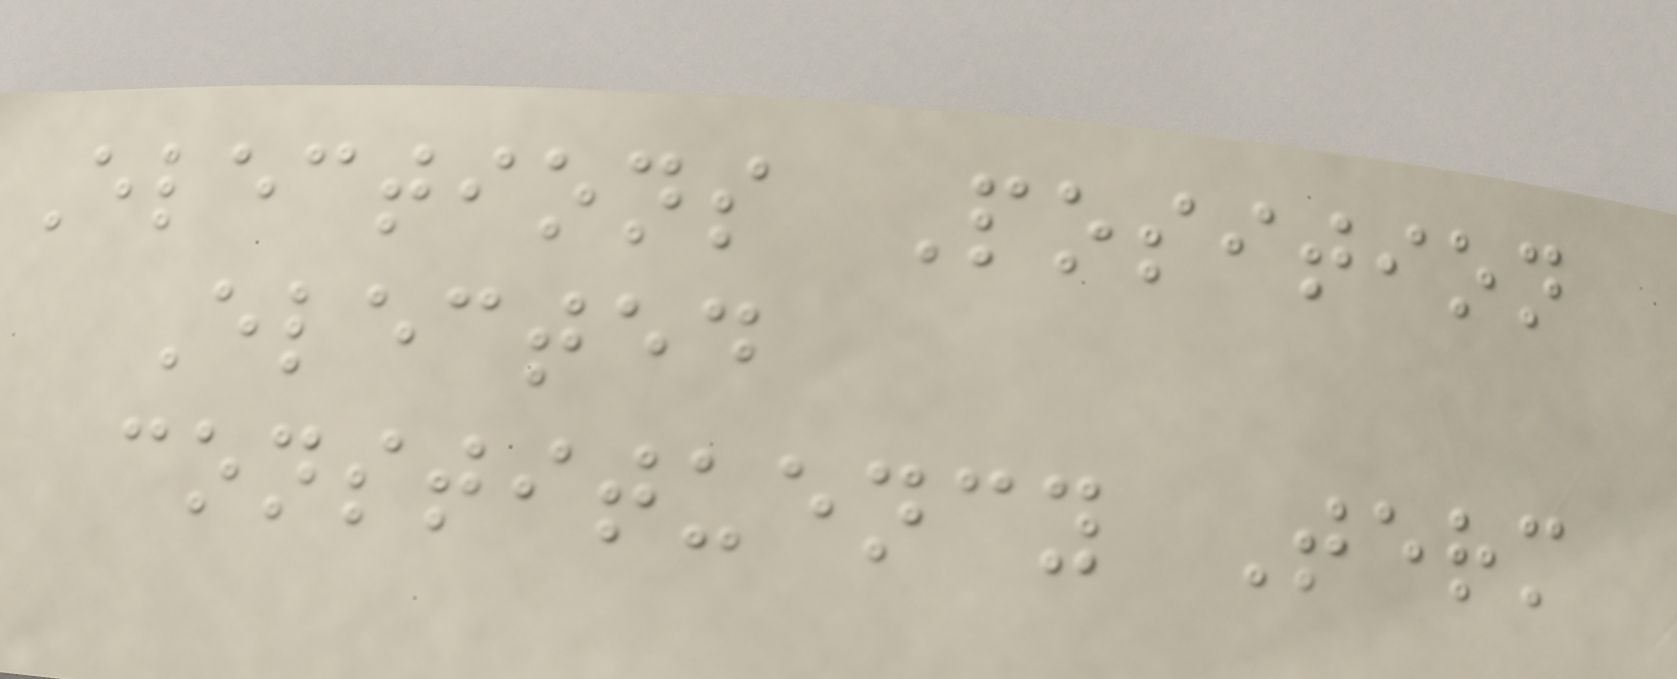Elections Position
Elected
constituency Term
